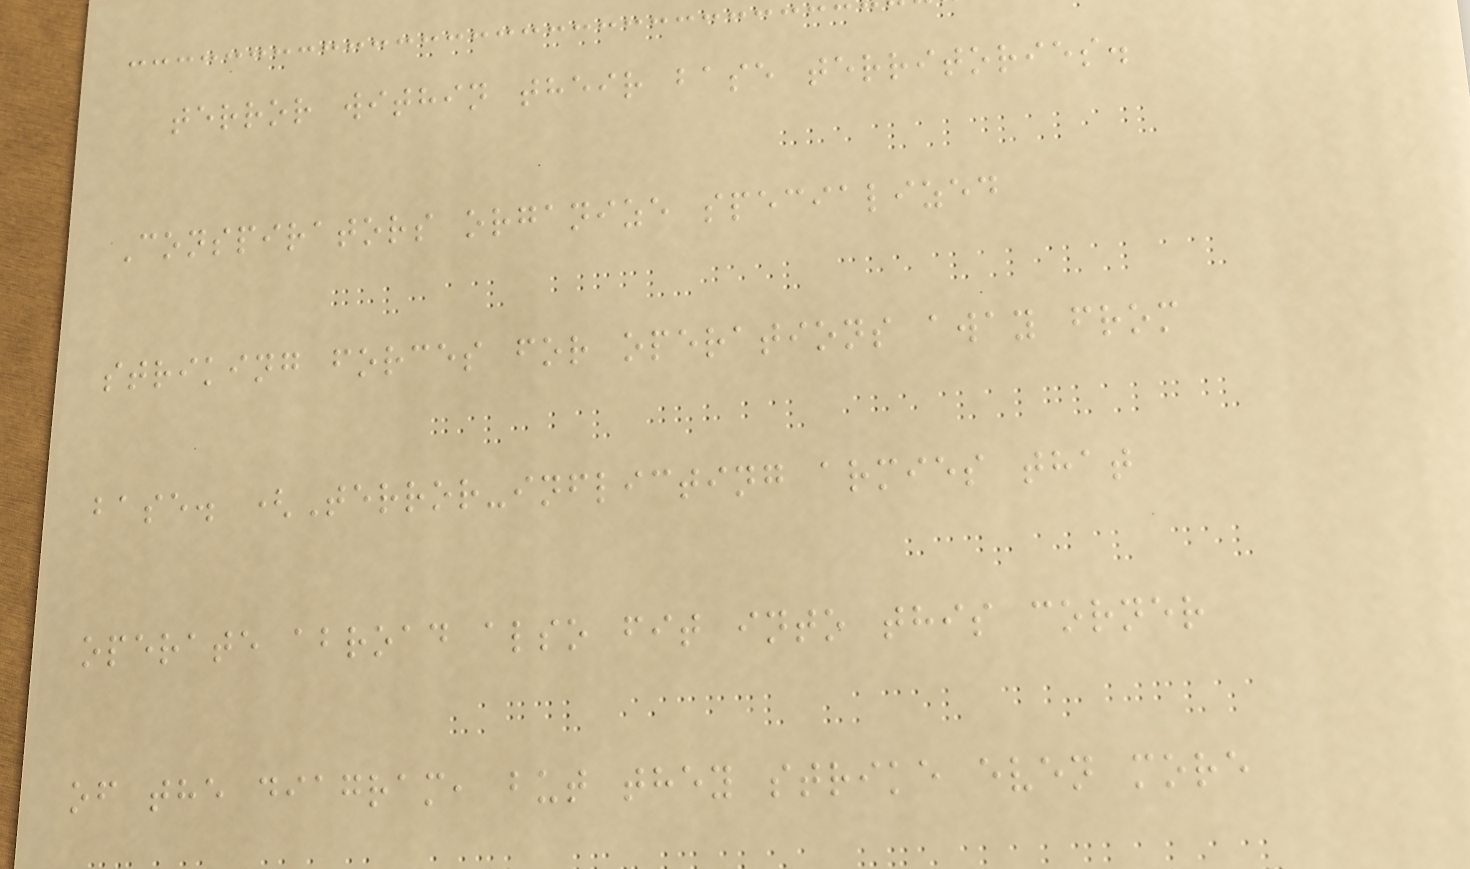terror within their base territories.
Conspirators organize specialized
striking forces for operations away from
base. (Terror-inflicting armies that
operate abroad also fit into this corner
of the diagram, but they strike even more
